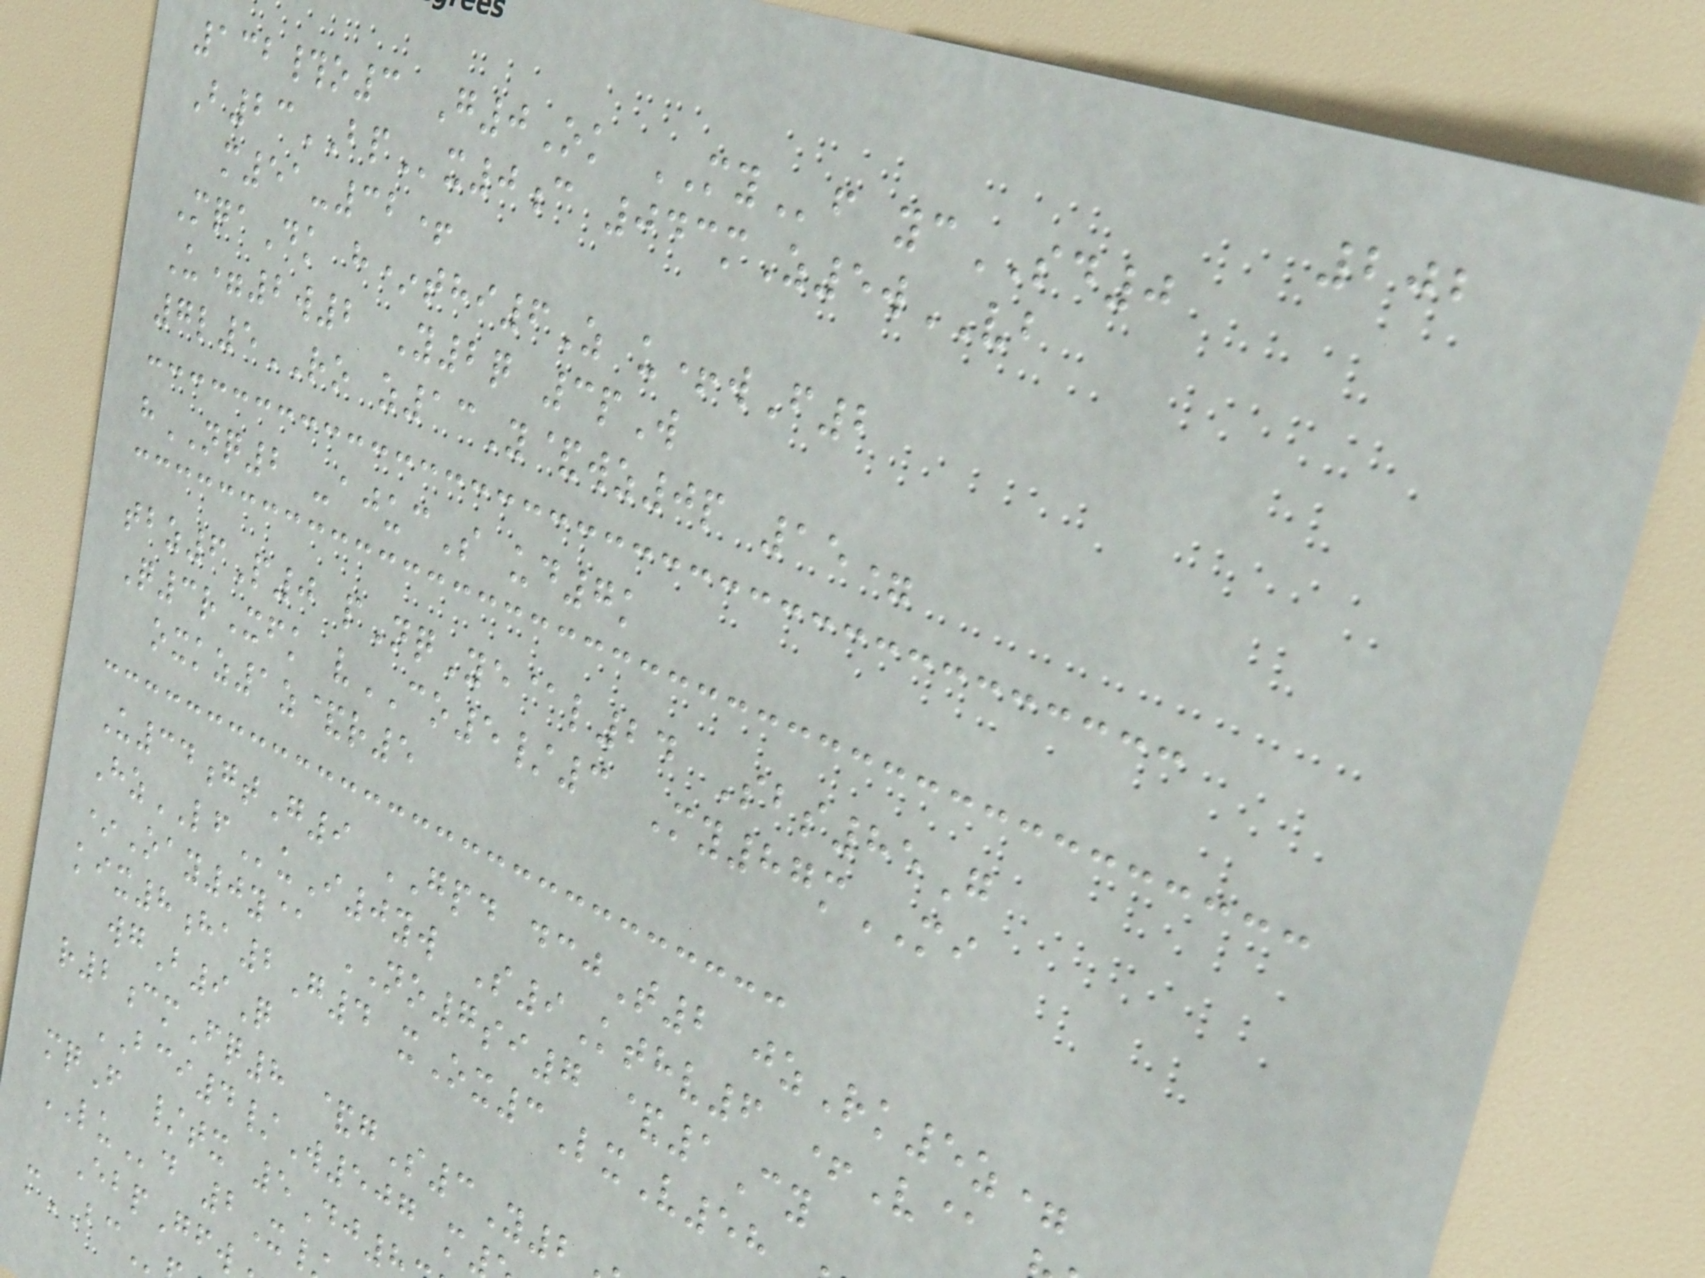202
132#o3 G0Ok MYf ycSD0
B23BPx0c 043mZ5wVB
m51-32+
MqaDk h*thi6Z u+wF2
U=2w2 Y2q 3pW
7l5RO z13Y&wz0p 15=
hNQ2 -ajucS ud7k
tbz6P0 pNqYe@l24 Sbs85G
Q3rXfk vCO5/3 My87mMI
oxkz1z&r5
U34gtG9 GPD dcjT2 jzRk5z=
HzLFuI0yw S9Kthv6 +V@
*Oay0y@ NO7si7 &1Cy
kix8ha2G4 xOx3LxV58
wgB9Q
r2cmFq8 &gS3Y2
BCI4/W507 m
mqF /tx 5Dj
LUd 2X
EbpGfw
